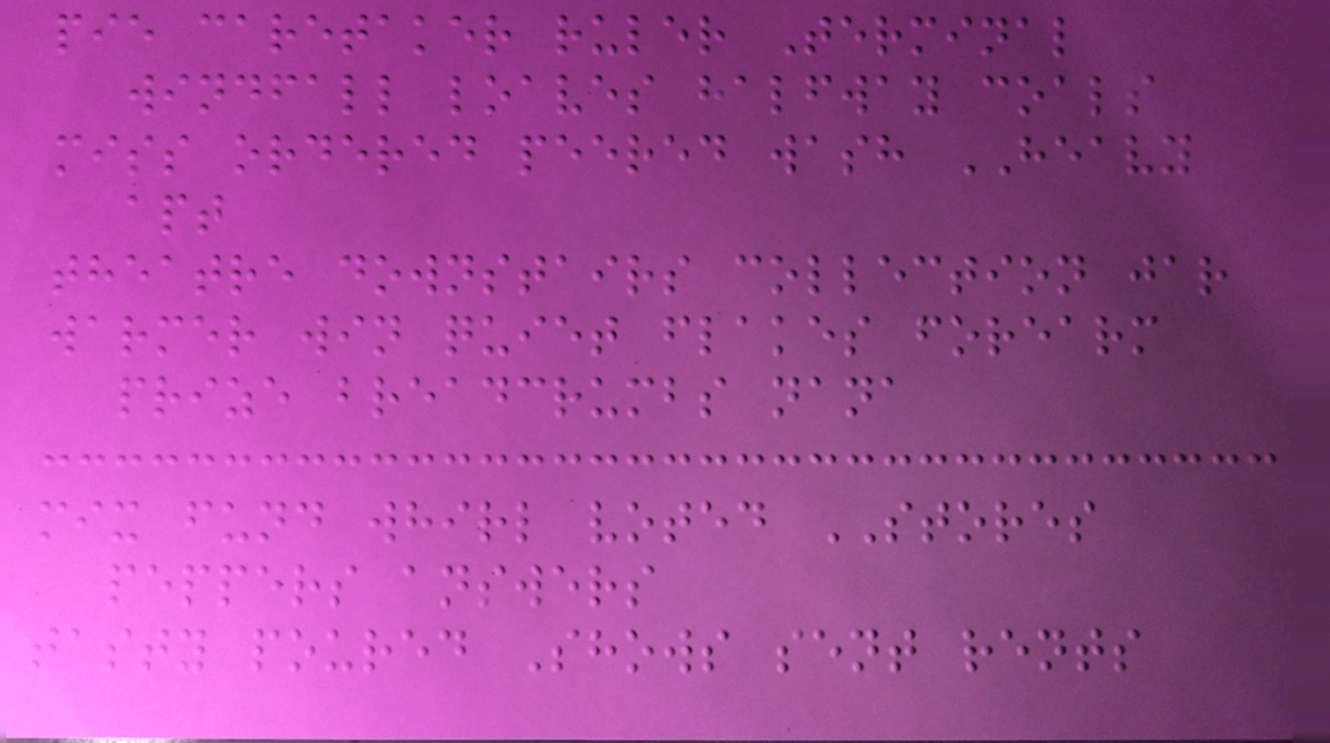pie caretaker ruler Terminal
windfall loaves halfway coals
miss ordered peered wash HEAVY
apt
theatre downstairs collection jar
warmer win quiet flakes forearm
prize breadcrumbs nana
mix fund whirl voted STORES
peppers answers
tasty poured Shows sent rents
